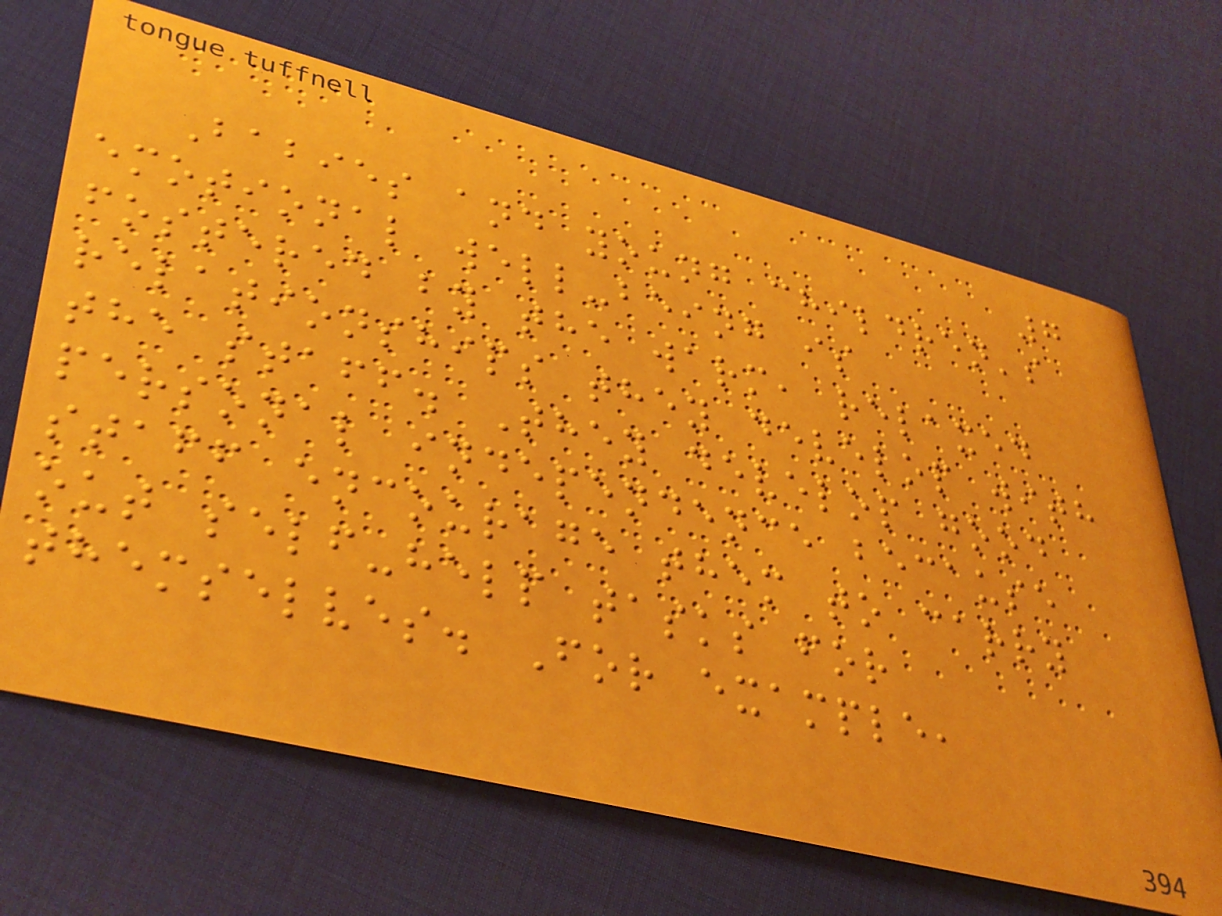7
Babies and young children's
emotional well-being is
fostered by the warm, relaxed
relationships they develop with
the staff. They develop good
personal independence because
staff encourage them to carry
out self-help tasks for
themselves. For example,
